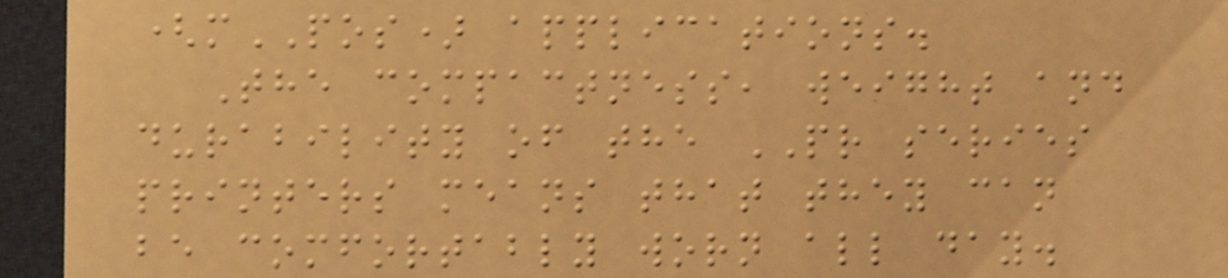(mPOS) applications.
The compactness, weight and
durability of the PR series
printers means that they can
be comfortably worn all day.
